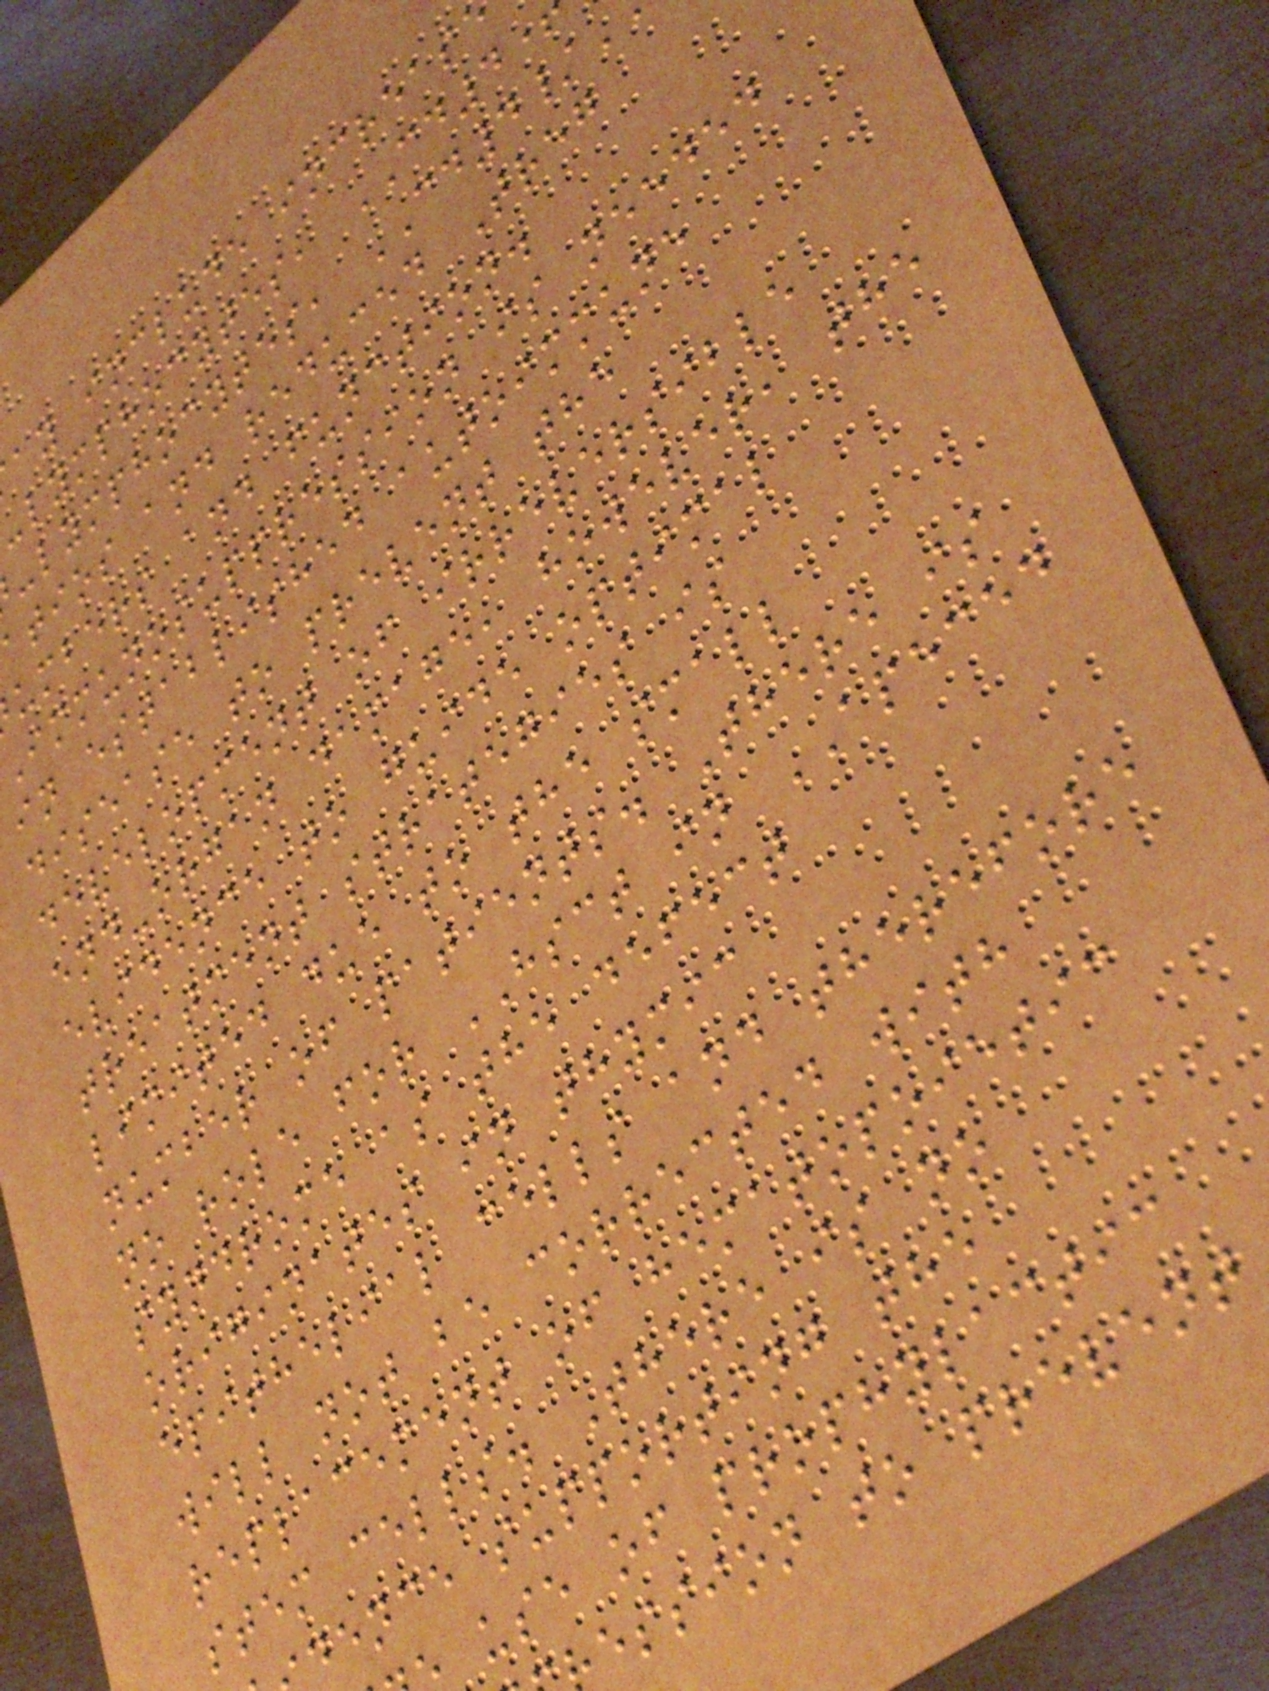ay include increas
-lymphocytes, CD4
-lymphocytes, CD4/
atios and reduced Treg
umbers and function.
Immunosuppression is needed
in established autoimmune
disease to prevent the
development of irreversible
end-organ damage, however, the
evidence to guide optimal
treatment strategies is
limited due to the small
number of patients. There is
no role for HSCT in APECED
syndrome as the defect
originates in thymic
epithelial cells and therefore
will not be corrected with
replacement of hematopoietic
stem cells. There is no
dence supporting the
use of prophylactic
ession to prevent
